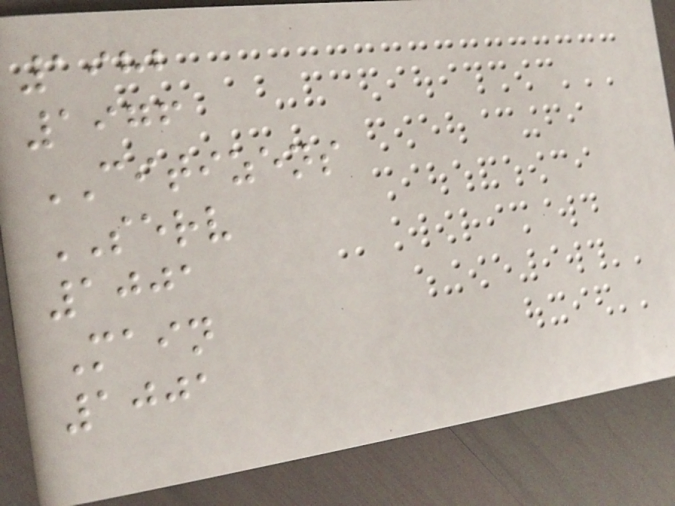1982
1976
CITIZENS
SERV
1001
Main
1001
